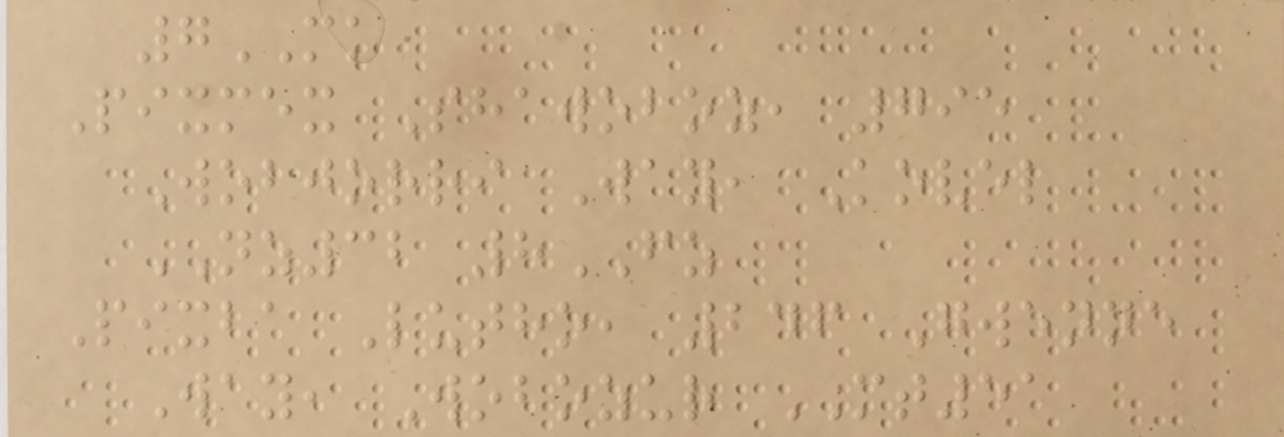7MK
Pixmex Shawoboz, 795
Wobjorri Way, Kovel
NZ32 8FZ
Pixba Lutho, 246 Gwenne
Way, Wobozur MT51
